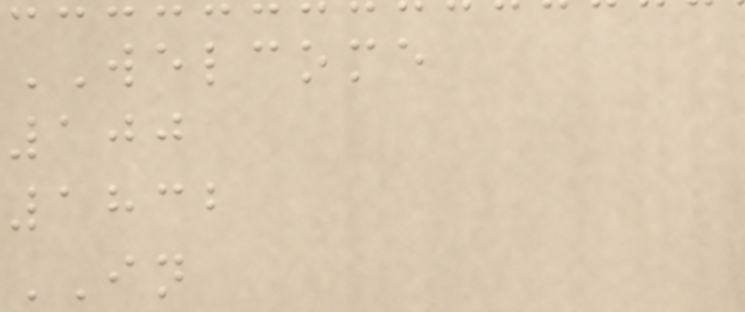WELCOME
100
1832
IN
